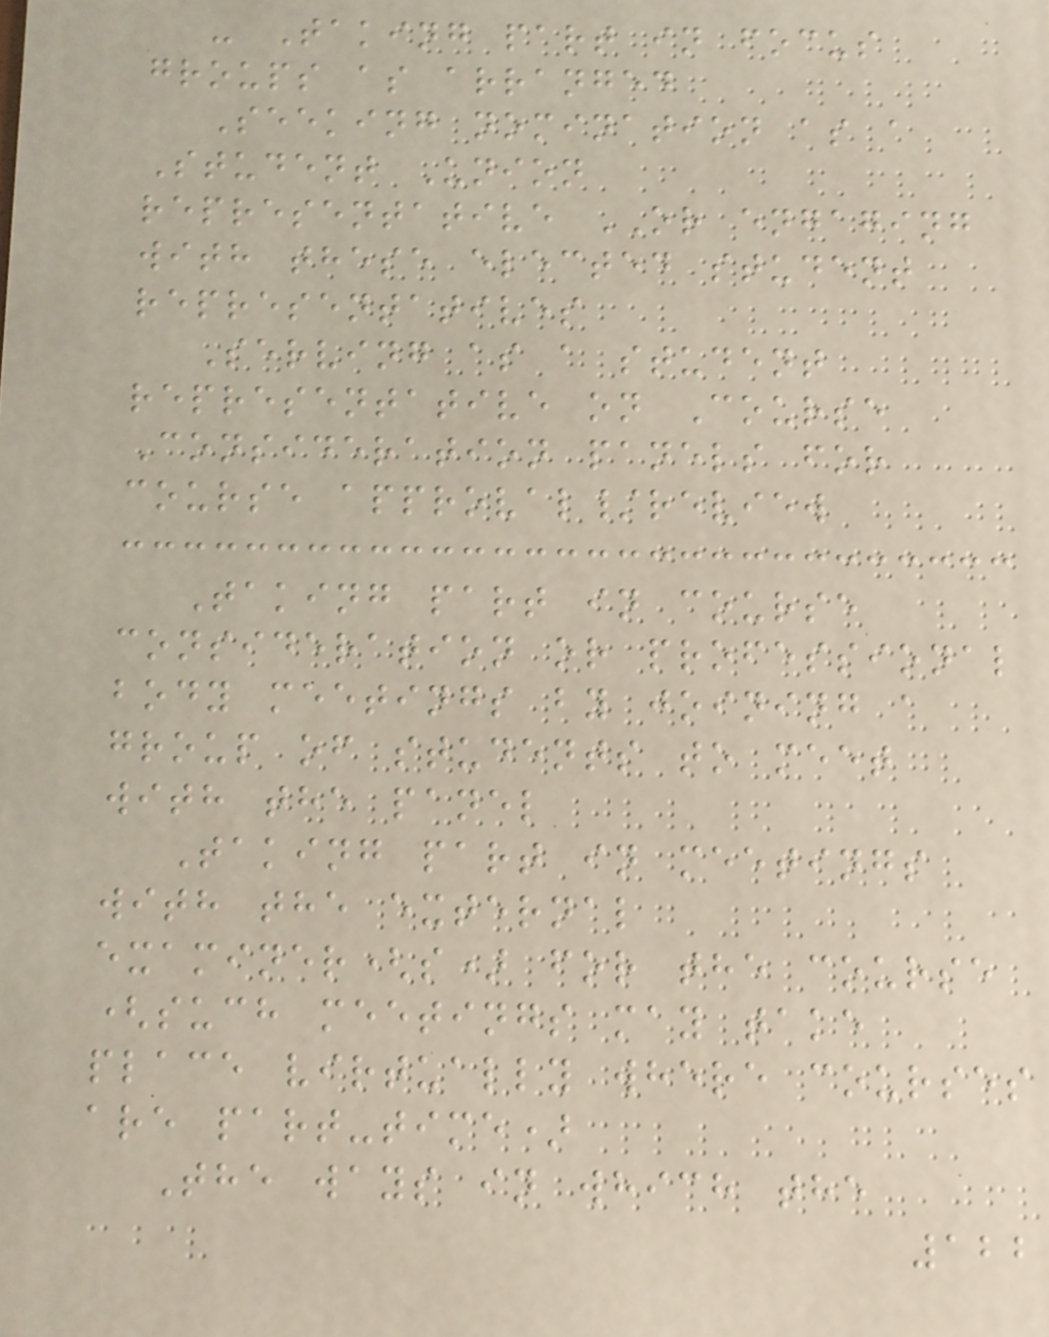- Taking part in focus
groups as arranged
Seeking nomination as a
Student Union
representative OR engaging
with these elected student
representatives
Serving as a student
representative on Course
Consideration panels for
course approval/review
Taking part in course
consideration or professional
body meetings by joining a
group of students to meet
with the panel
Taking part in meetings
with the external
examiner(s) for the course
(such meetings may take
place virtually where courses
are part-time)
The ways in which the
122
